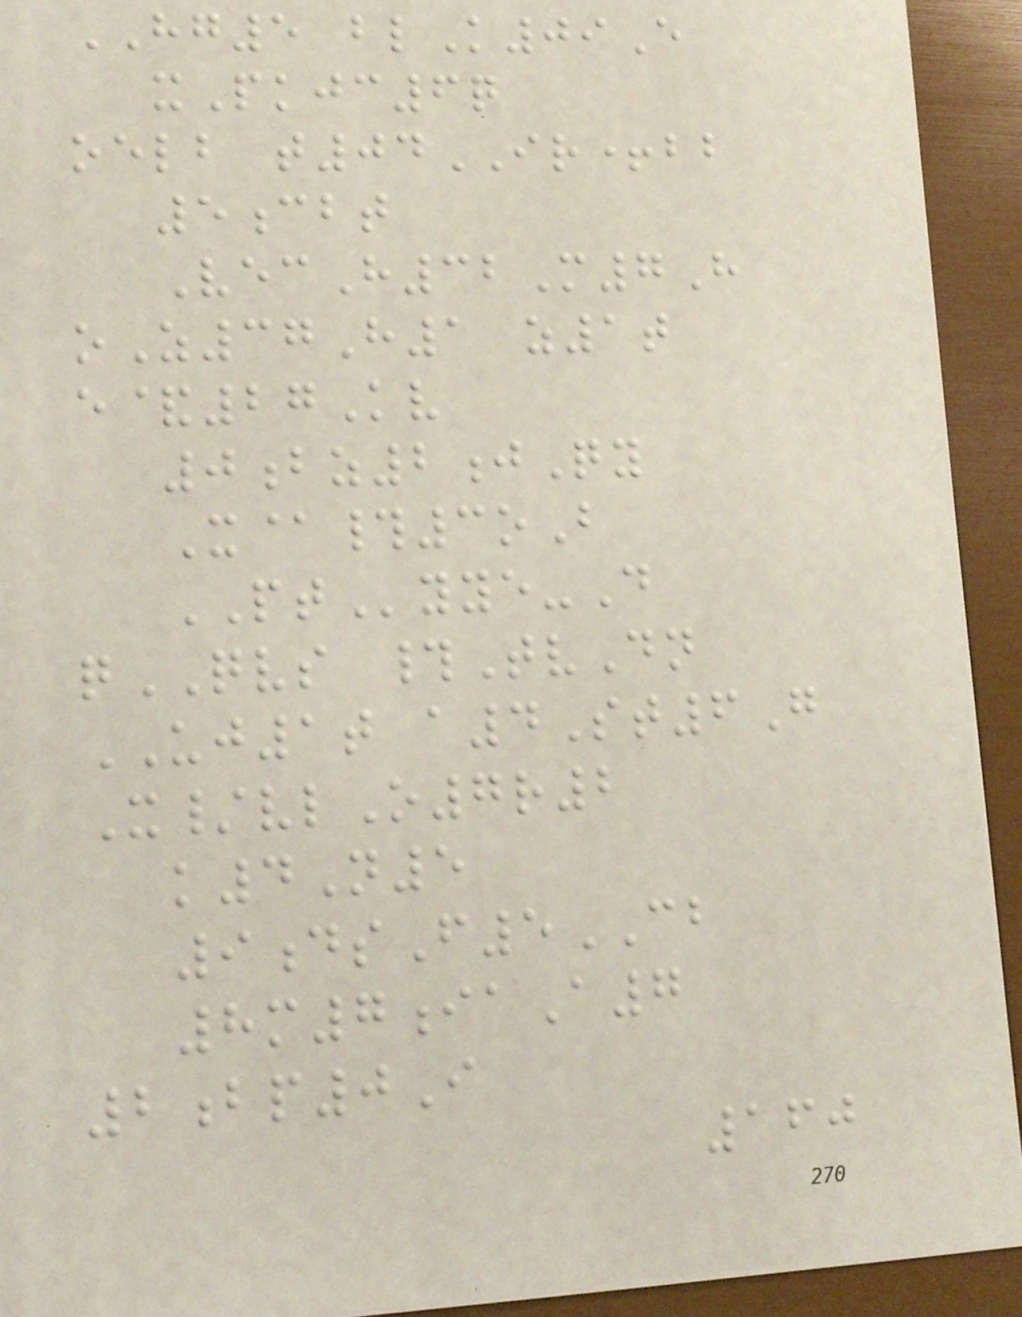HG5 blK09E
xPkjc6q
oelb t04IR+bb
5cbt
VecH32M7H
oZ37H1 z1t
e&27Kv
0bz2jQy
X@#3oB
PTyye-D
qQVS #TvDn
UJ1t a4St6G
X/vlO7r2
k4N5
9dsF5CB
8m7iaA7
2bp0I
160
